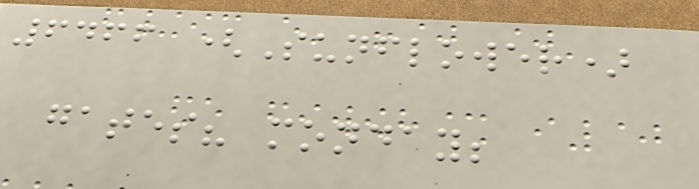6466 (Sunflower)
gates? monday;
